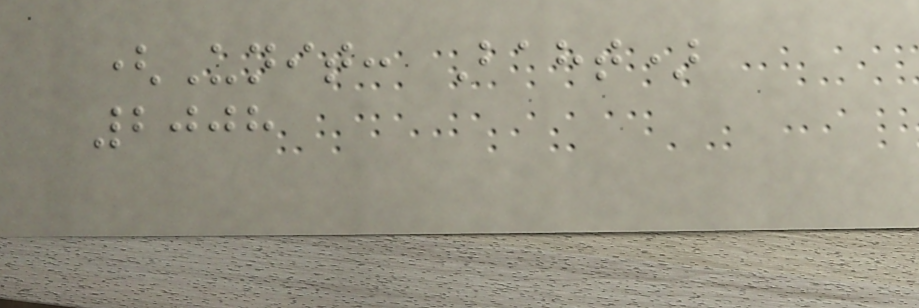(Unit: Baht)
2008
